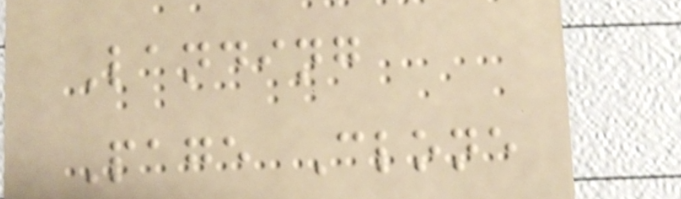Landing
Page Clone
